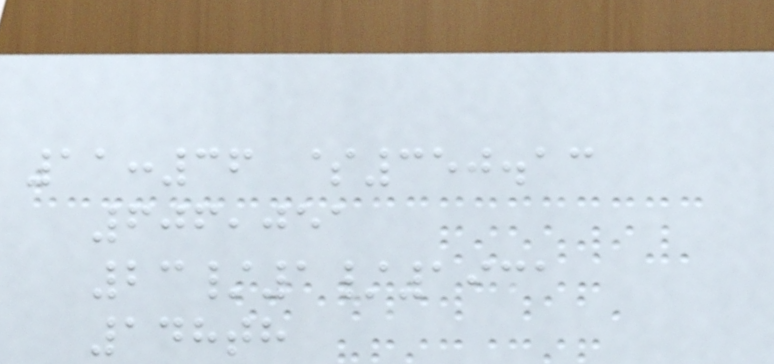11:36 $350.13
606,051
23/1/1931
148th
